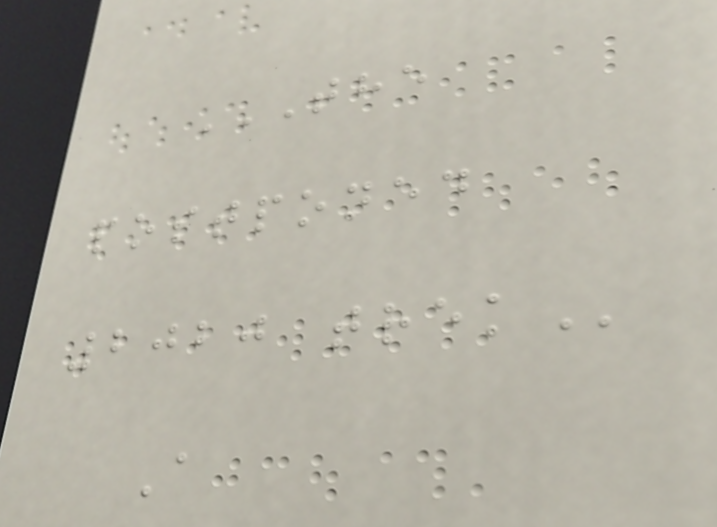THE
POSTPONED
2020 TREK
A
